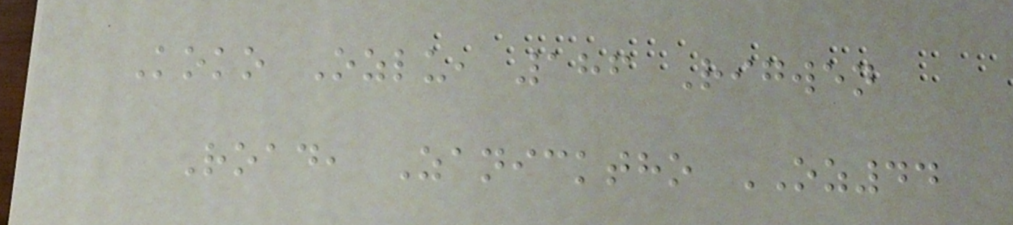Koko Ozlu, 186 Rigwen
Road, Zanicktho OZ44
